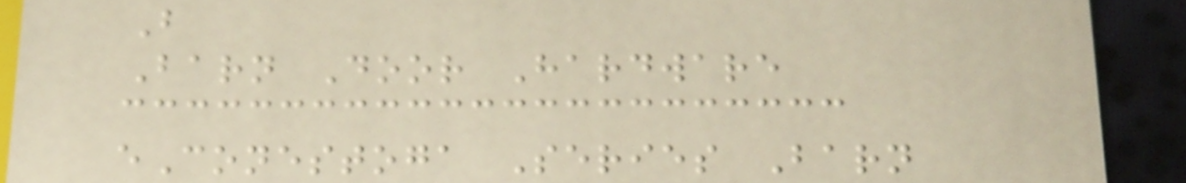B
Barn Door Hardware
eConestoga Series Barn
